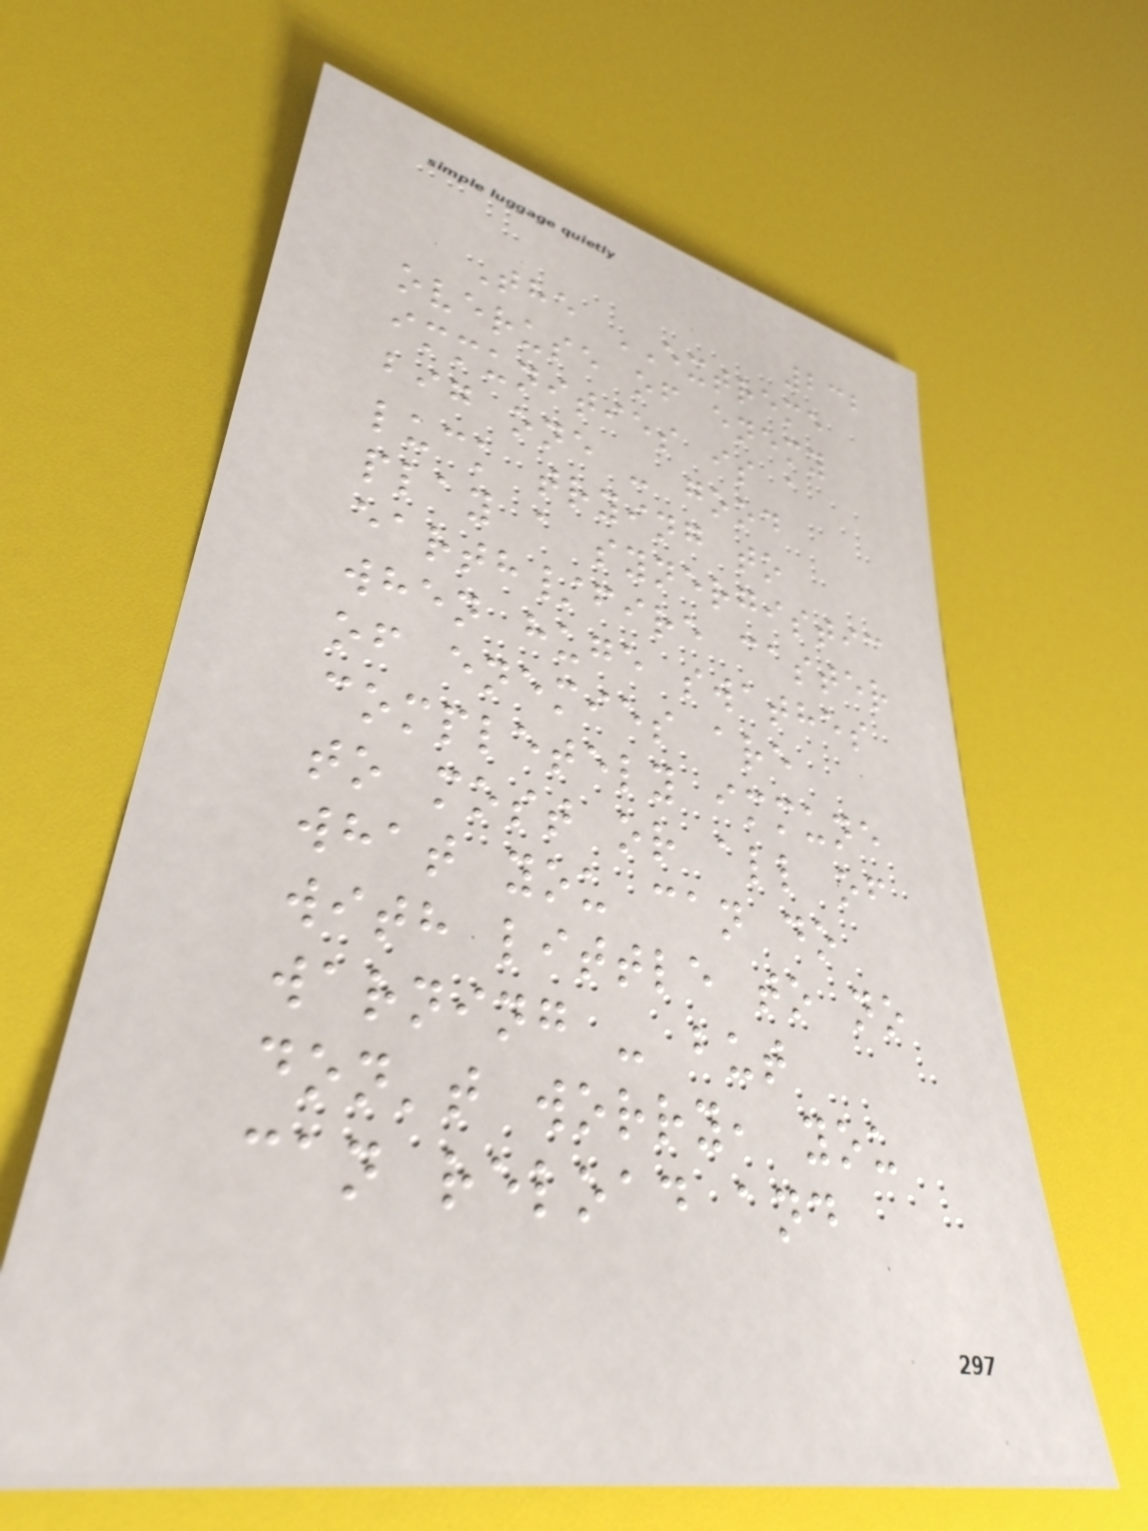232
The EXTREME
overuse of enemy
immunities is a
big one - good
luck trying to
play a synergistic
earth/fire caster
when huge swathes
of enemies are
completely immune
to most or all of
what you can do
with little to no
warning - but
don't worry, you
can reload and
